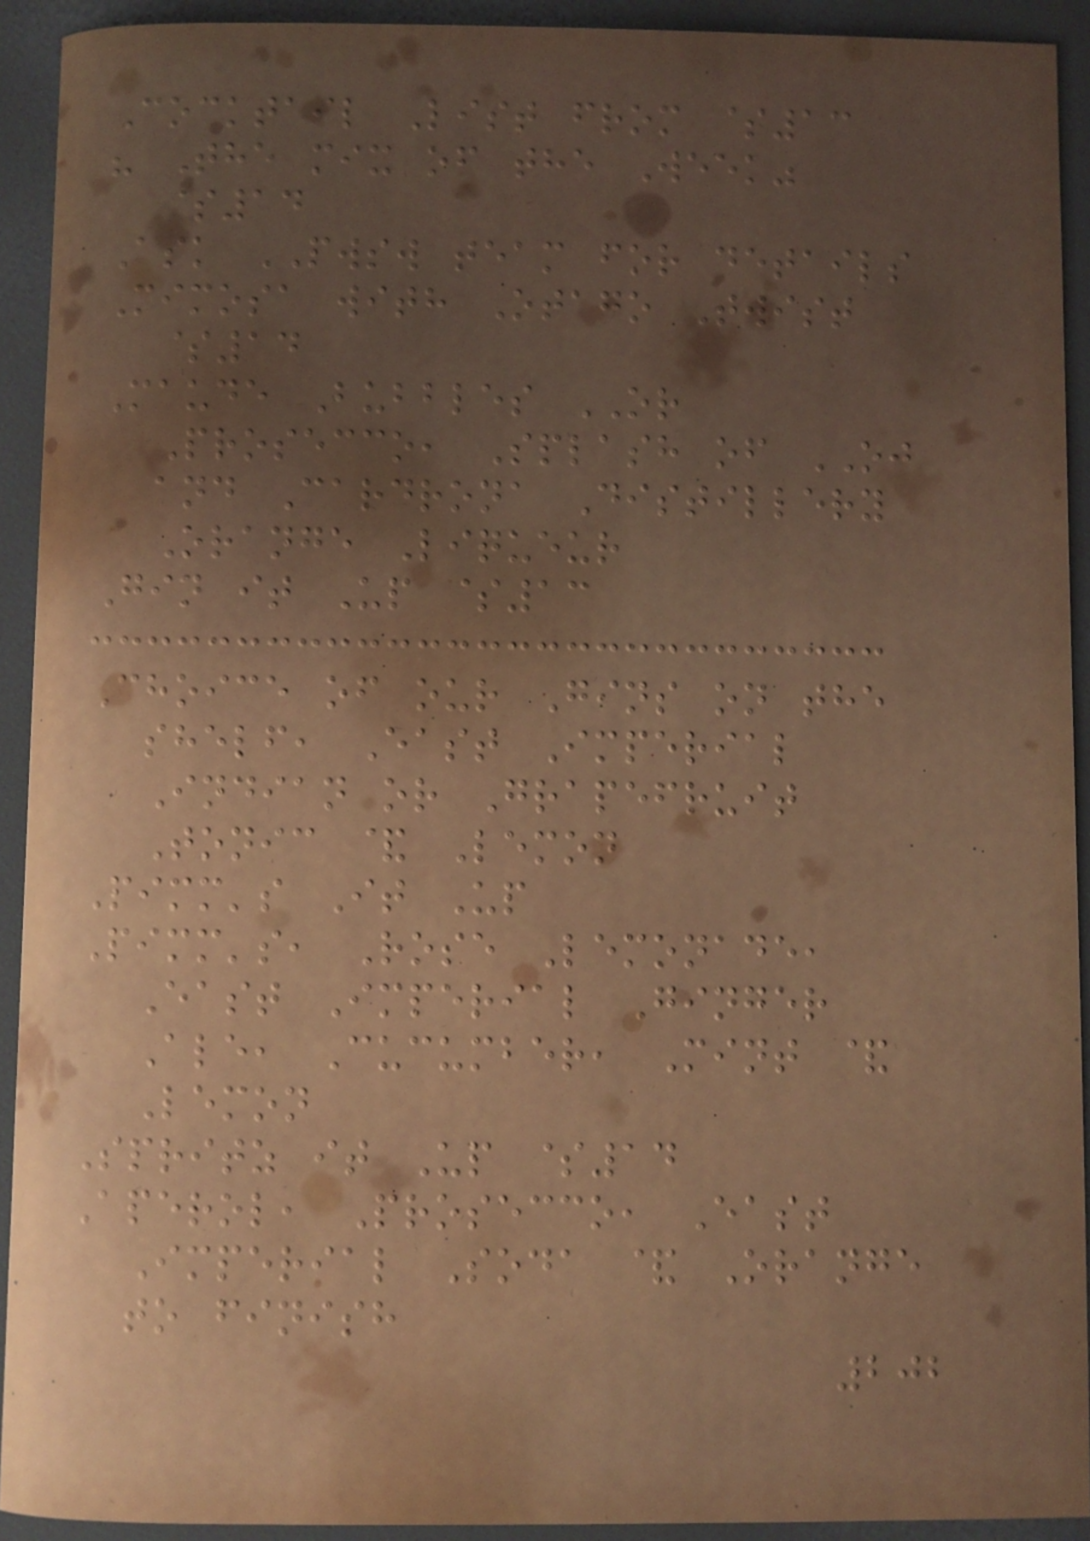Cocktail List from $13
" The mix of the Week"
$14
Ask PWSW team for details
Mimosa with Otago Twist
$14
Maude Bubbles OR
Prosecco, Splash of OJ
and Cardrona Distillery
Orange Liqueur
Gin it Up $13
Choice of our Gins on the
shelf, East Imperial
Indian or Grapefruit
Tonic & Lemon
Pimm's It Up
Pimm's, Rose Lemonade,
East Imperial Ginger
Ale, Cucumber, Mint &
Lemon
Spritz it Up $14
Aperol, Prosecco, East
Imperial Soda & Orange
to finish
202
